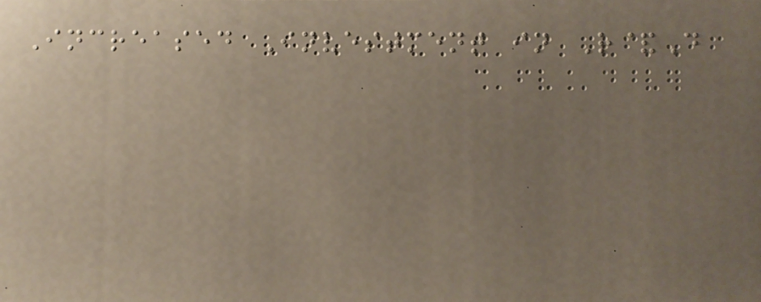Increased Investment in R&D
